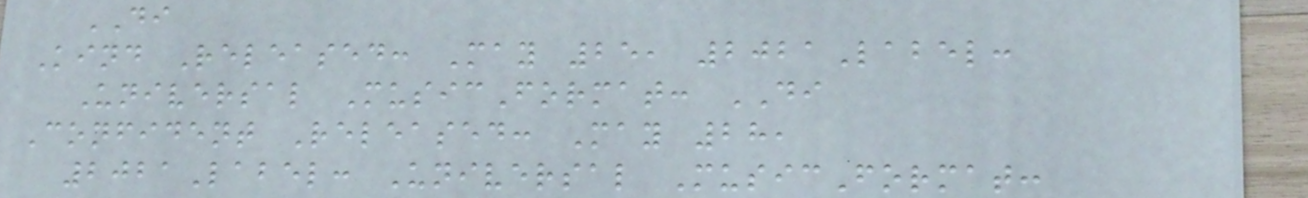DI
Kind Released: May 25, 2021Label:
Universal MusicFormat: DI
Confident Released: May 28,
2021Label: Universal MusicFormat:
